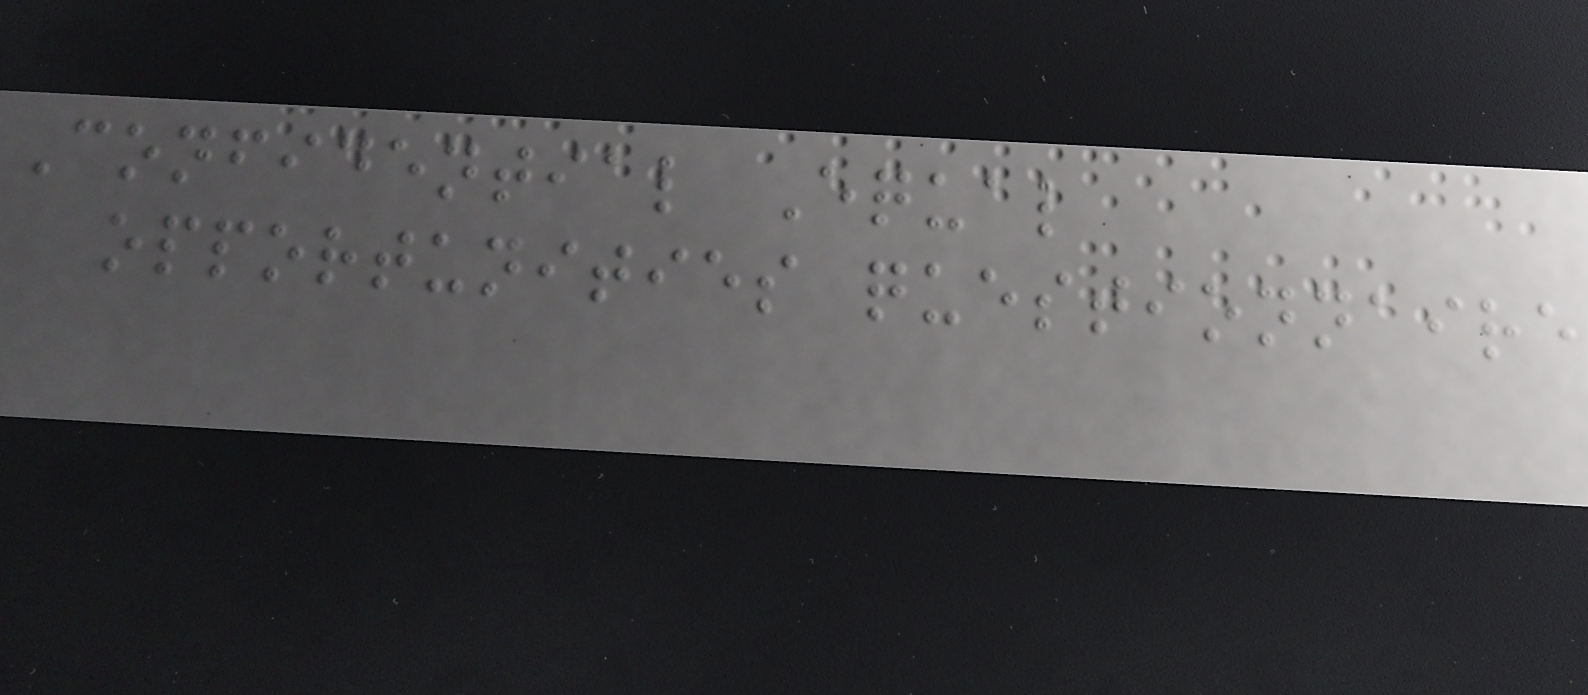Confidential Equal
opportunities questionnaire
